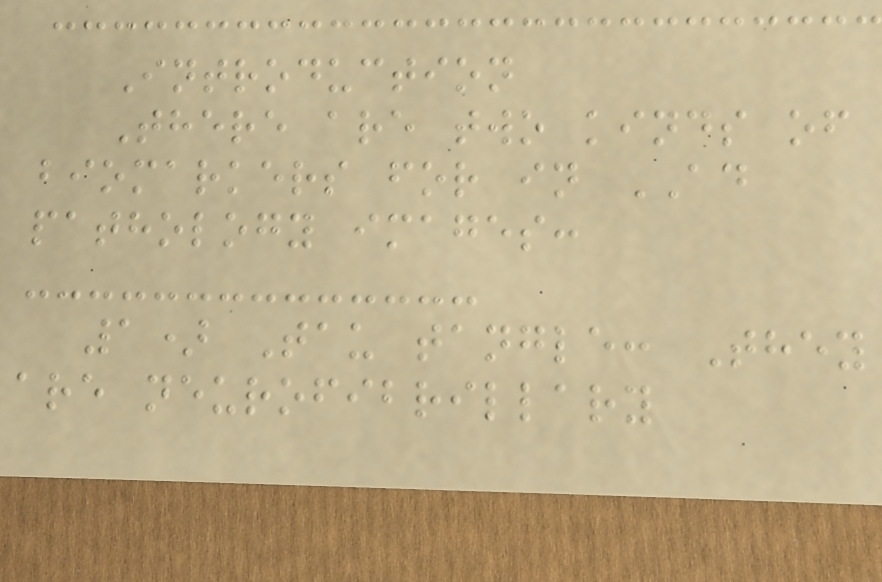Introduction
There are two kinds of
biomarkers for in AD
pathology images:
1) Tau tangle: They
are neurofibrillary
